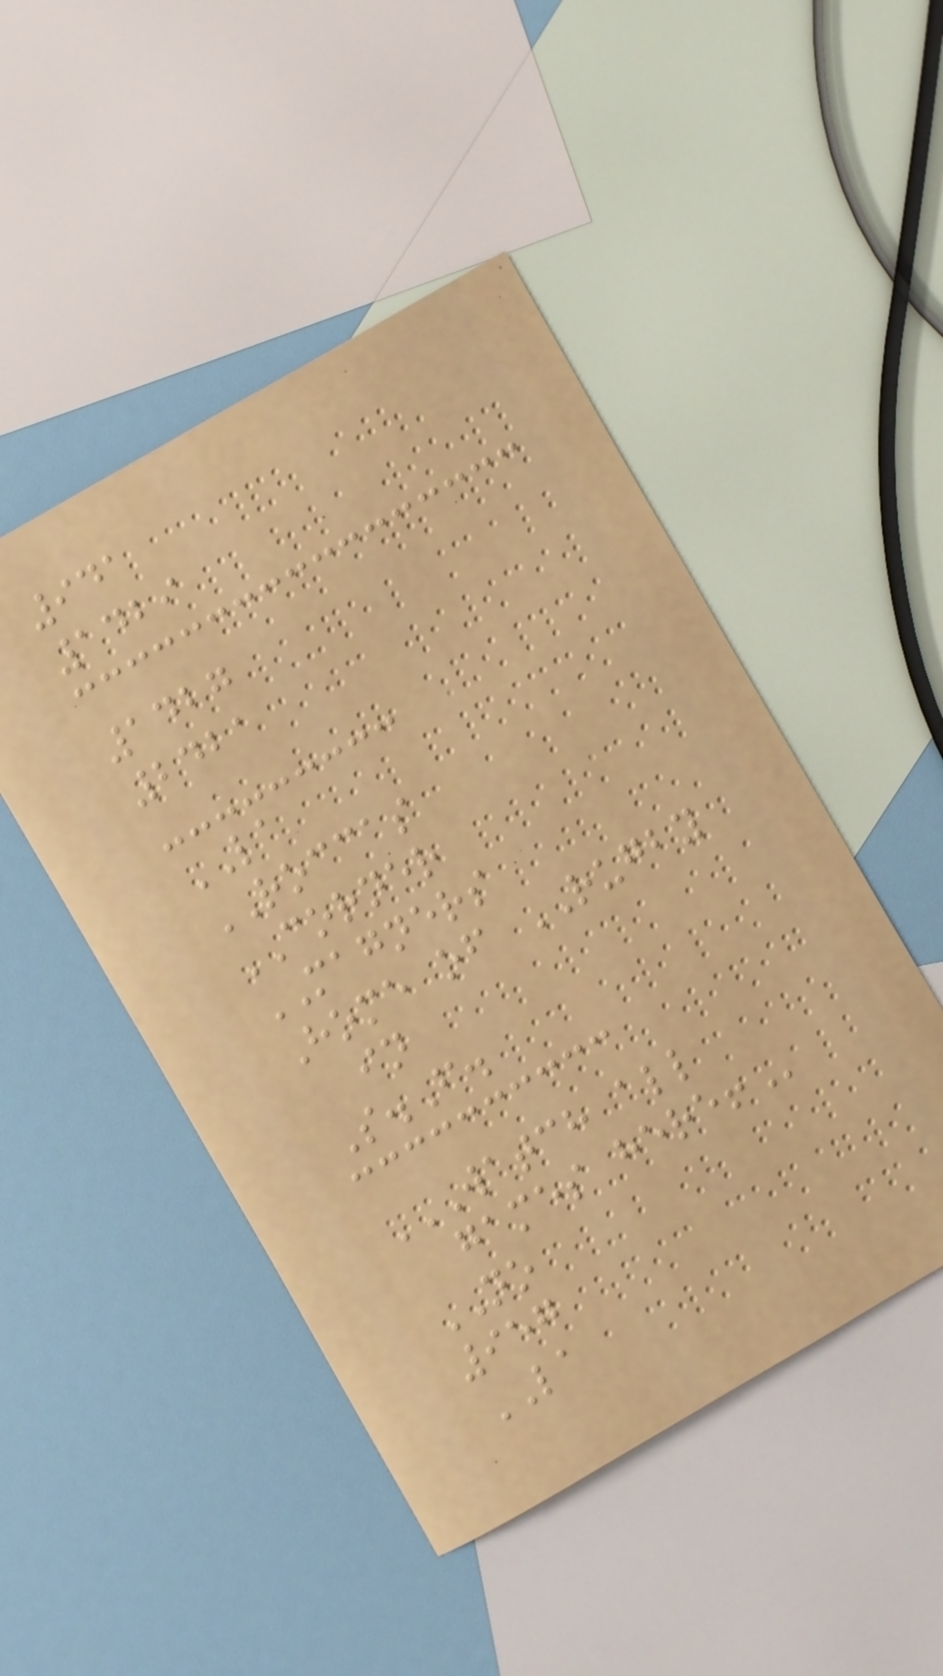941
1429
1427
2421
LA
ROCCAS
CORNER
MAGNERS
Home of RUGBY
in
S.F.
WATCH ALL
GAMES HERE!
NO
957
LA
